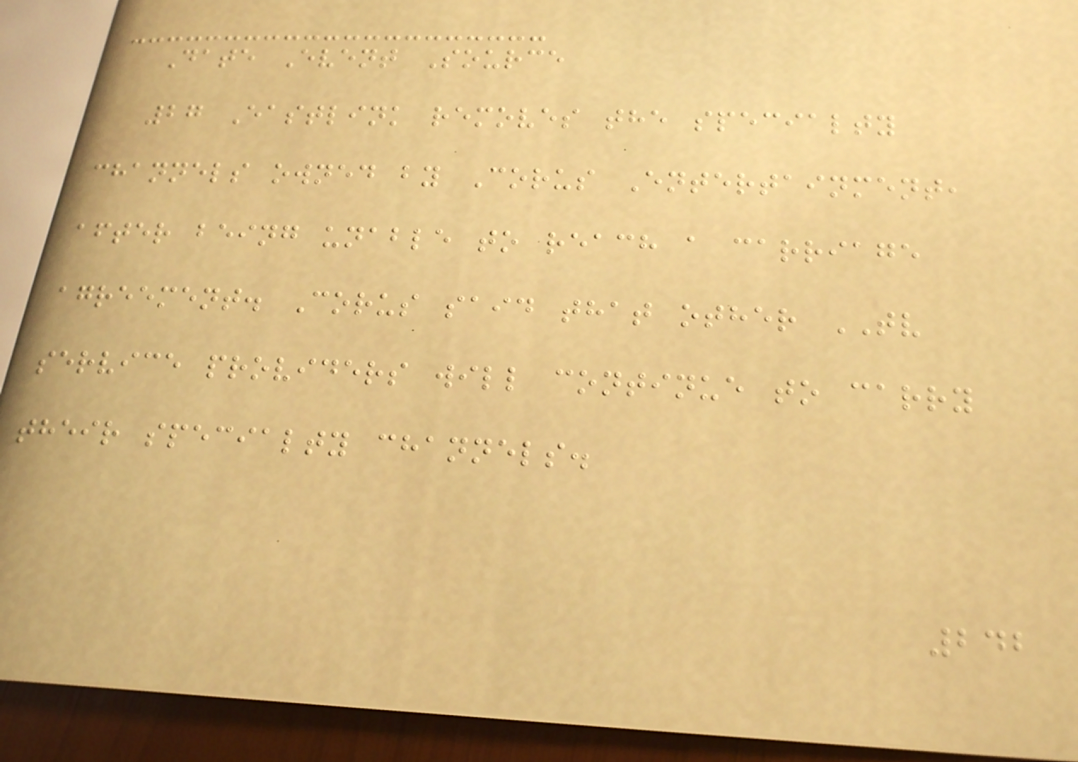Date Event Source
27 Eastlink removes the specialty
channels owned by Corus Entertainment,
after being unable to reach a carriage
agreement. Corus said that other TV
service providers will continue to carry
their specialty channels.
242
